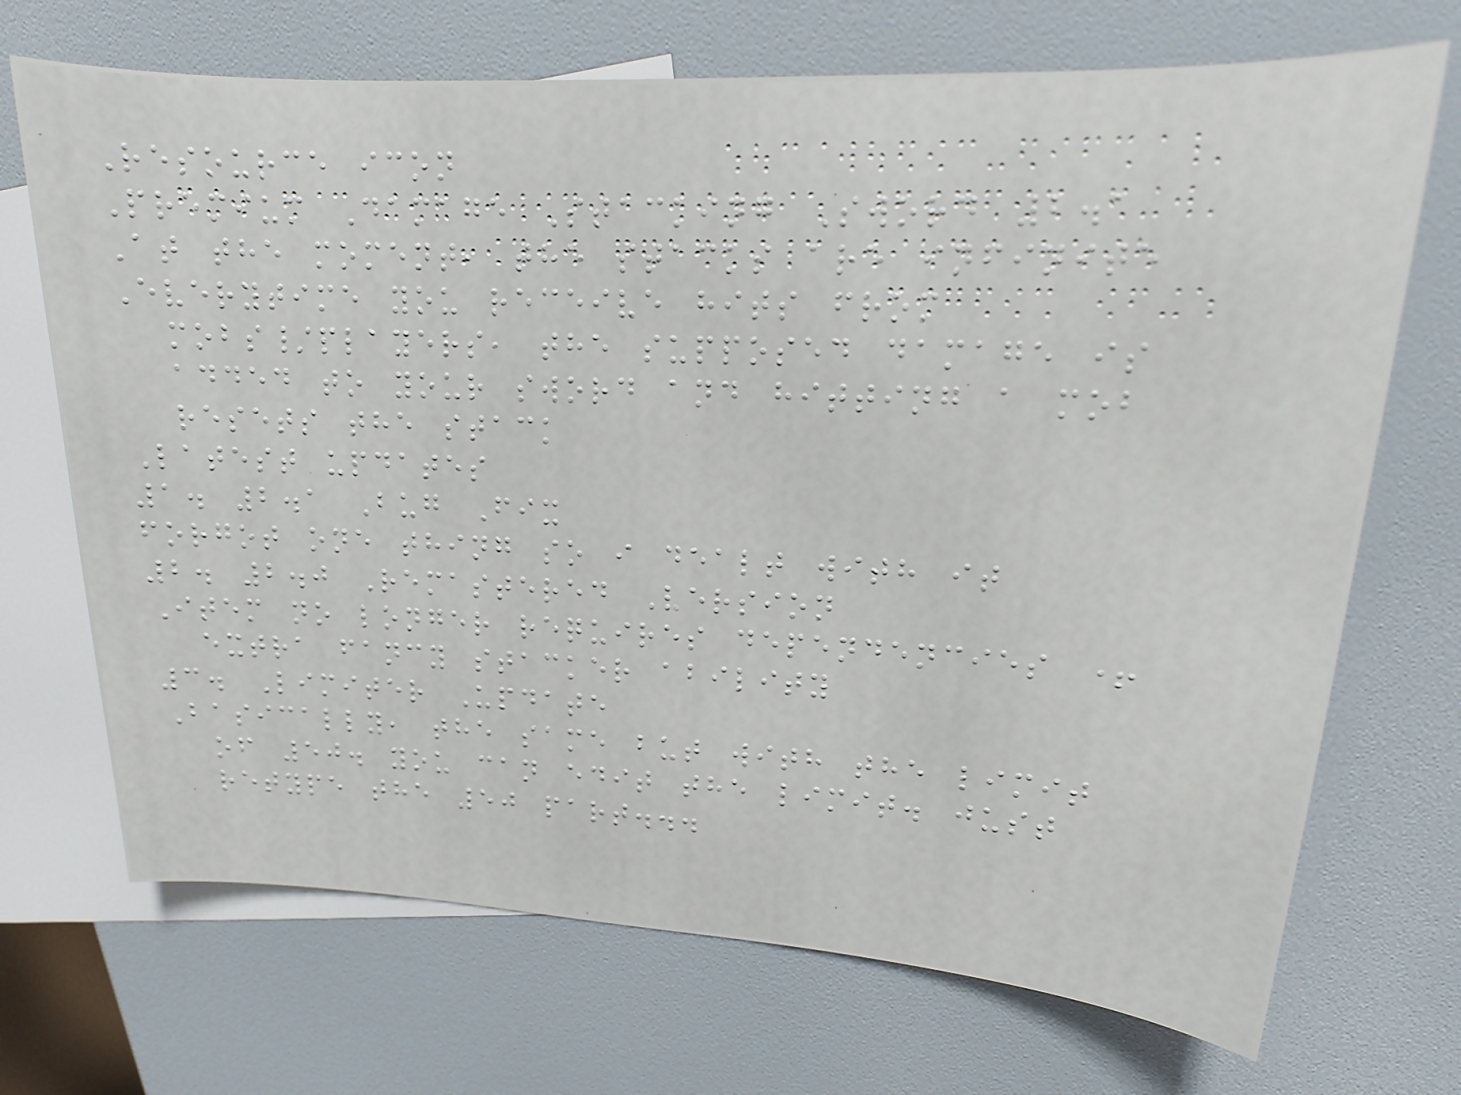Resource icon
Premium Damage Stacking Sword 2.1
At the moment, the stacks are infinite
Everytime you receive hits from
mobs/players, the supposed damage is
added to your sword and hitting a mob
resets the stack
Latest updates
1. 2.1 Bug Fix
forgot one thing so i dealt with it
2. 2.0 Remastered Version
Item no longer requires dependencies +
extra fancy stacker ability
3. Limiter Update
Basically, the same but with the limit
of 50. you can edit the limit. just
retype the 50 part...
